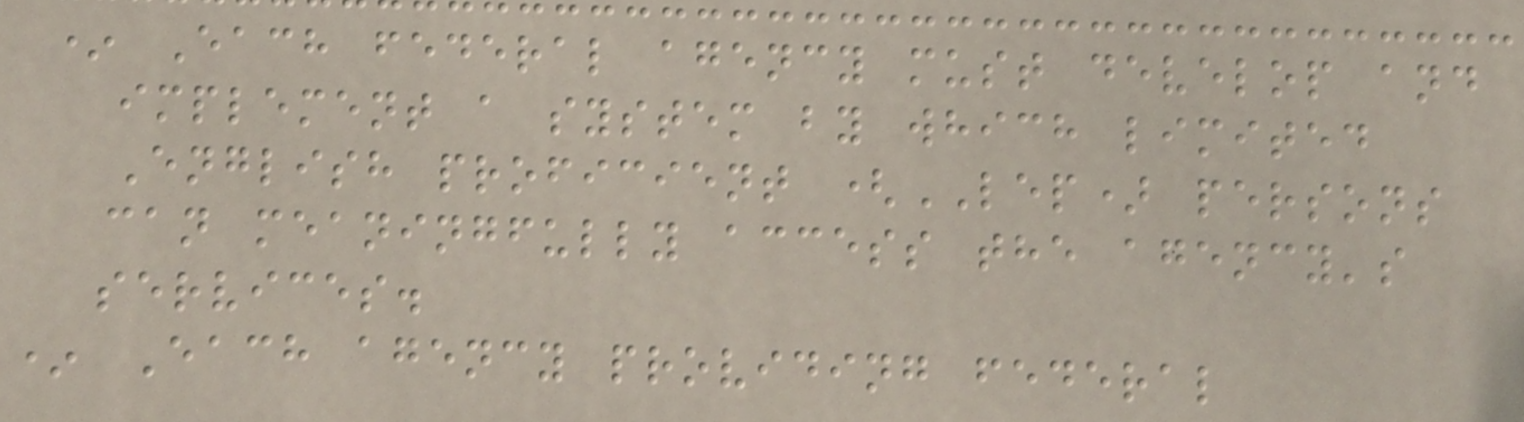* Each federal agency must develop and
implement a system by which limited
English proficient (LEP) persons
can meaningfully access the agency's
services.
* Each agency providing federal
